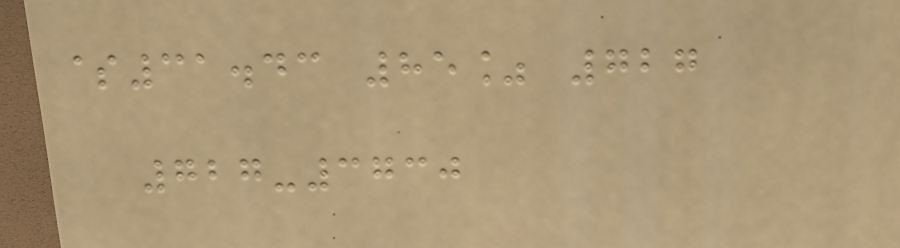$31.43 85% 727
727-3730
